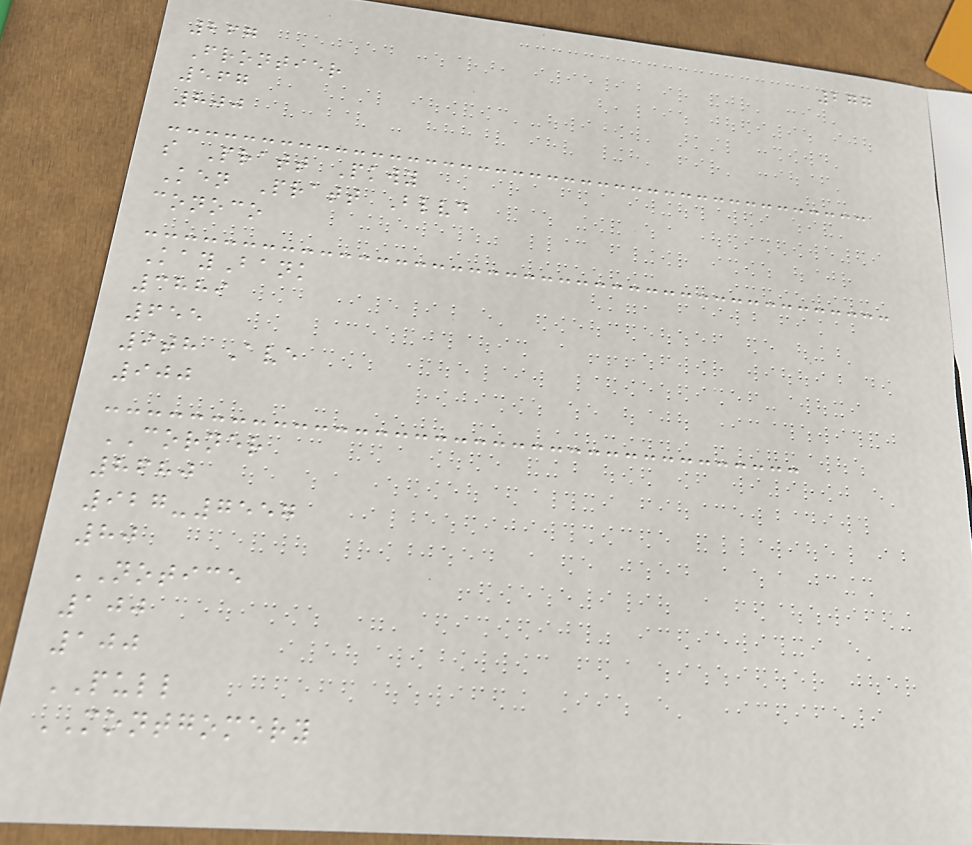277
267
Frontier
567
800
s Pratt Pkwy
Ken Pratt Blvd
conoco
KayBank
3889
655
9th Ave
900
CORNER
8680
927-7557
80
NOTICE
100
100
PULL
MONTGOMERY
